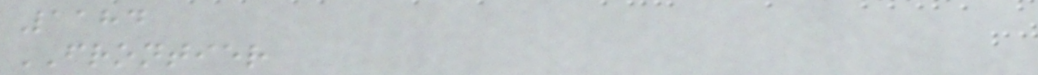1184
FRONTIER
